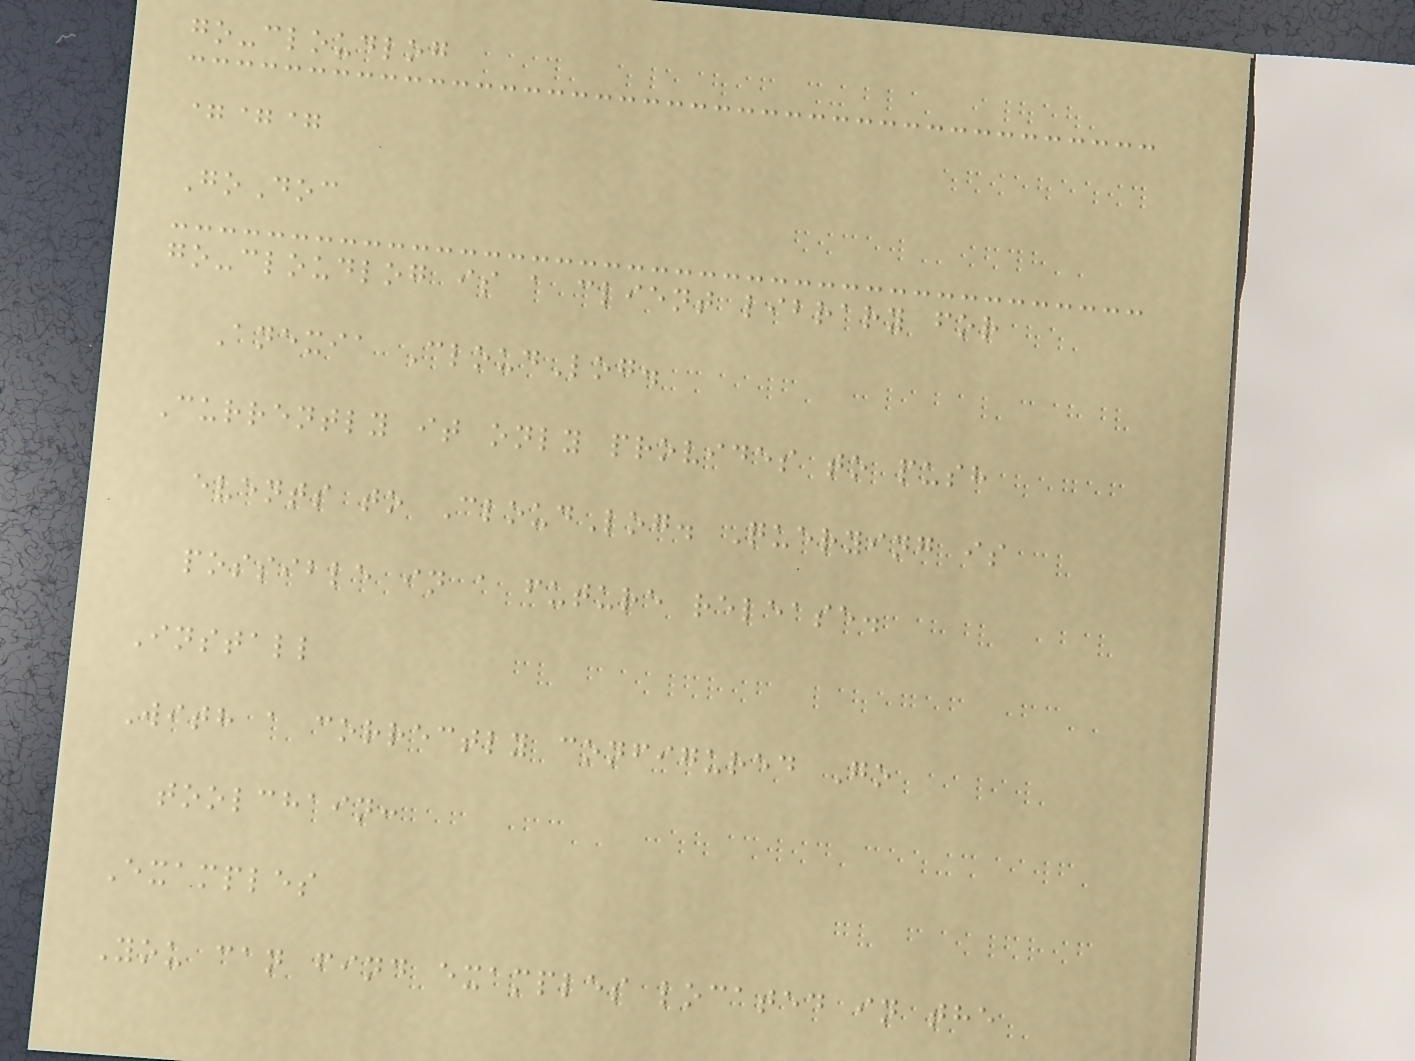go-cloudlog
===
GoDoc
go-cloudlog is a client library for
Anexia CloudLog.
Currently it only provides to push
events to CloudLog. Querying is
possible in a future release.
Install
With a correctly configured Go
toolchain:
Examples
You can find examples located in the
